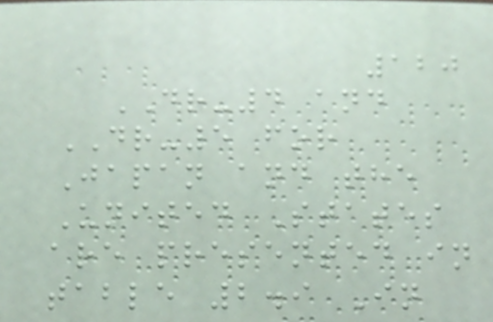120
DR-4 and
DR-5 for
Japan and the
United States
are presented in
table 2.9 In
